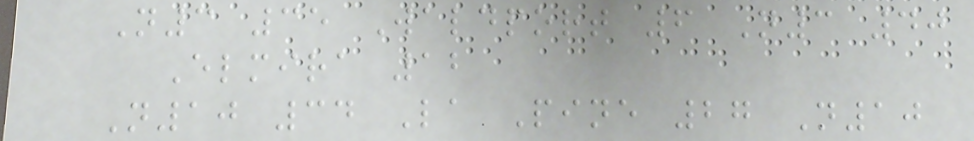N3 35 Waldport 6 N3 40
Elmira 12
N10 34 La Pine 27 N10
